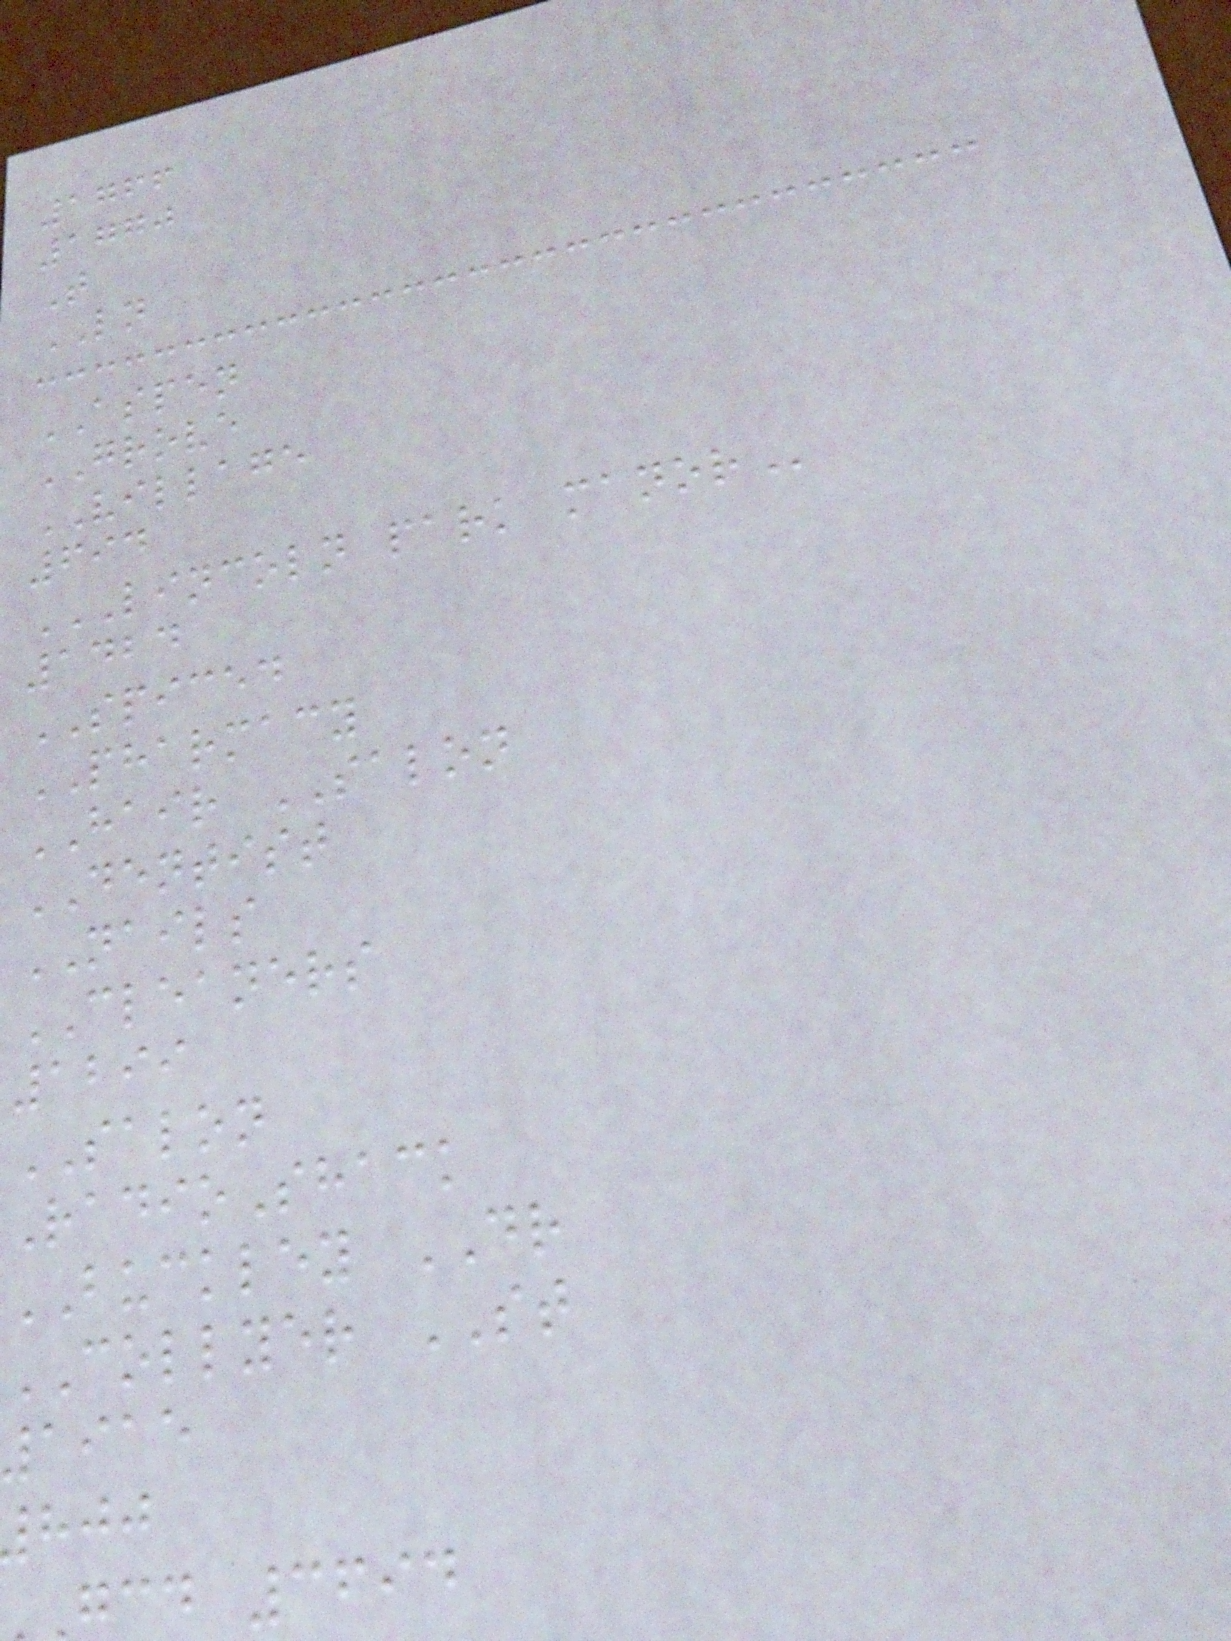1766
1770
T
LN
ASPEN
GROVE
VILLAGE
694
LINCOLN PARK MANOR
1424
SPICED
PHARMACY
HAIR SALON
DENTIST
NAILS
CLEANERS
1299
SALON
RadioShack
BUCKLEY DR
COLLYER ST
1915
cd 3694
